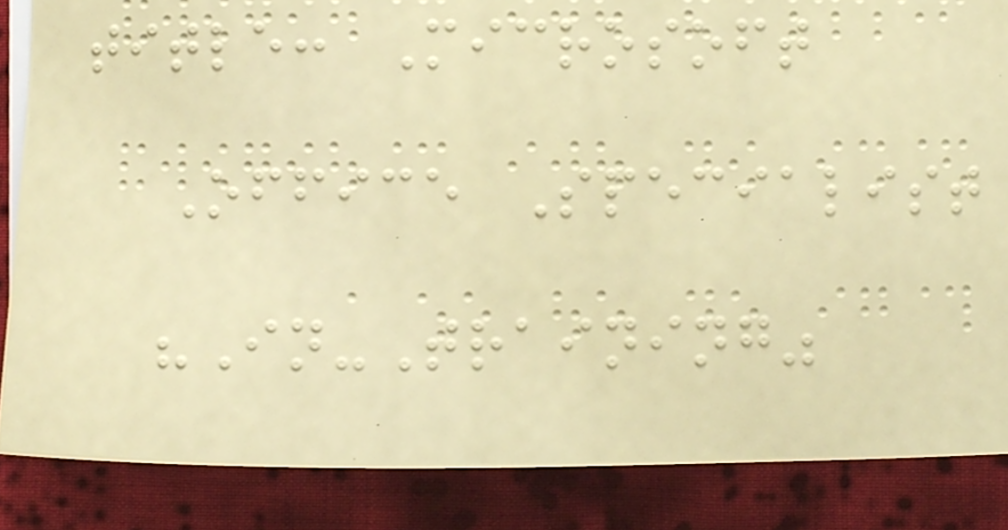title: Microsoft
Office Specialist
"In-Training"
